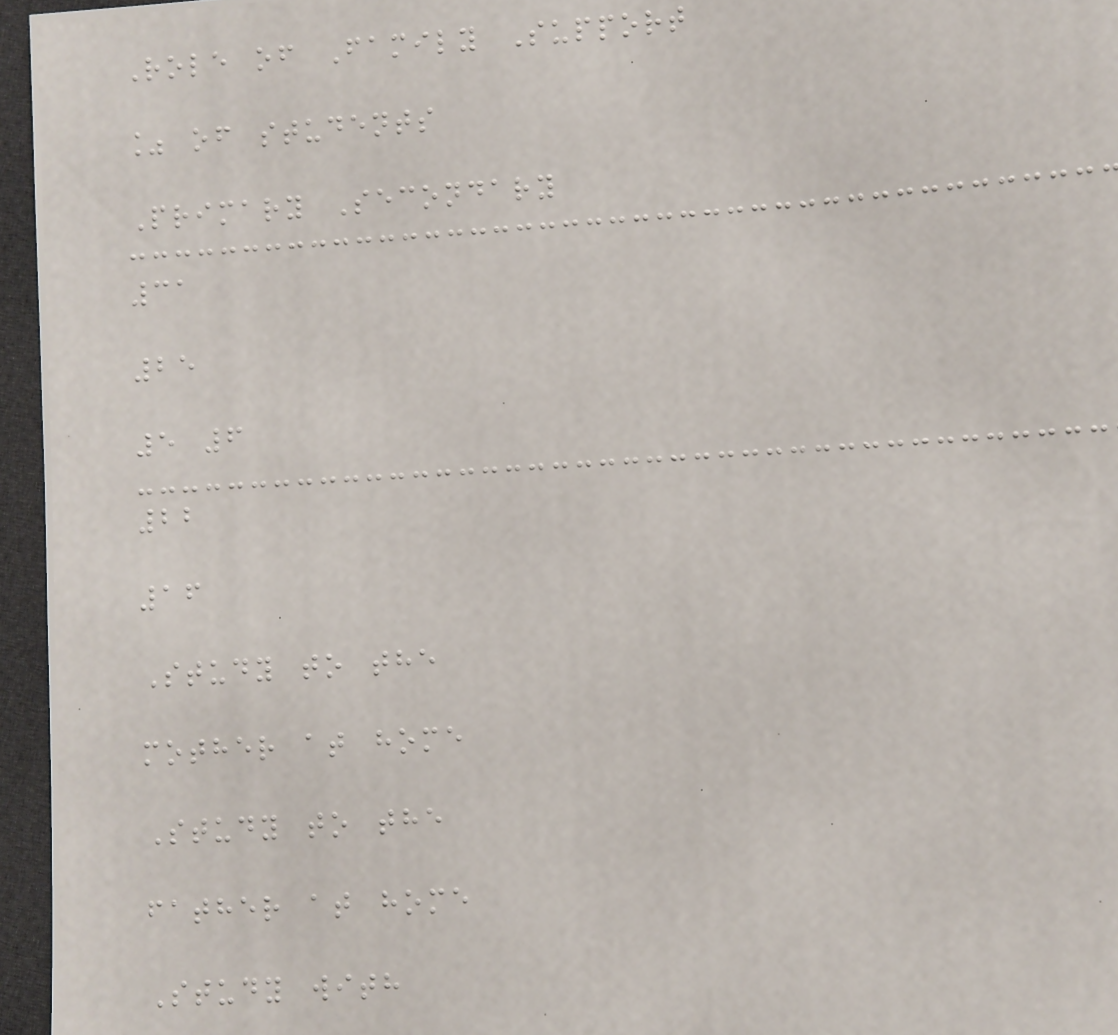Role of Family Support
% of students
Primary Secondary
31
25
5 6
22
16
Study to the
mother at home
Study to the
father at home
Study with
